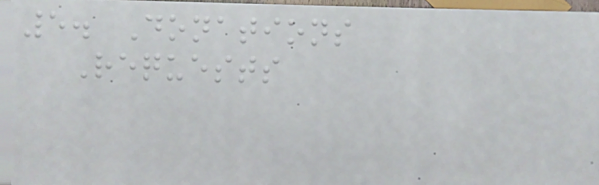5. Donations
Requests
